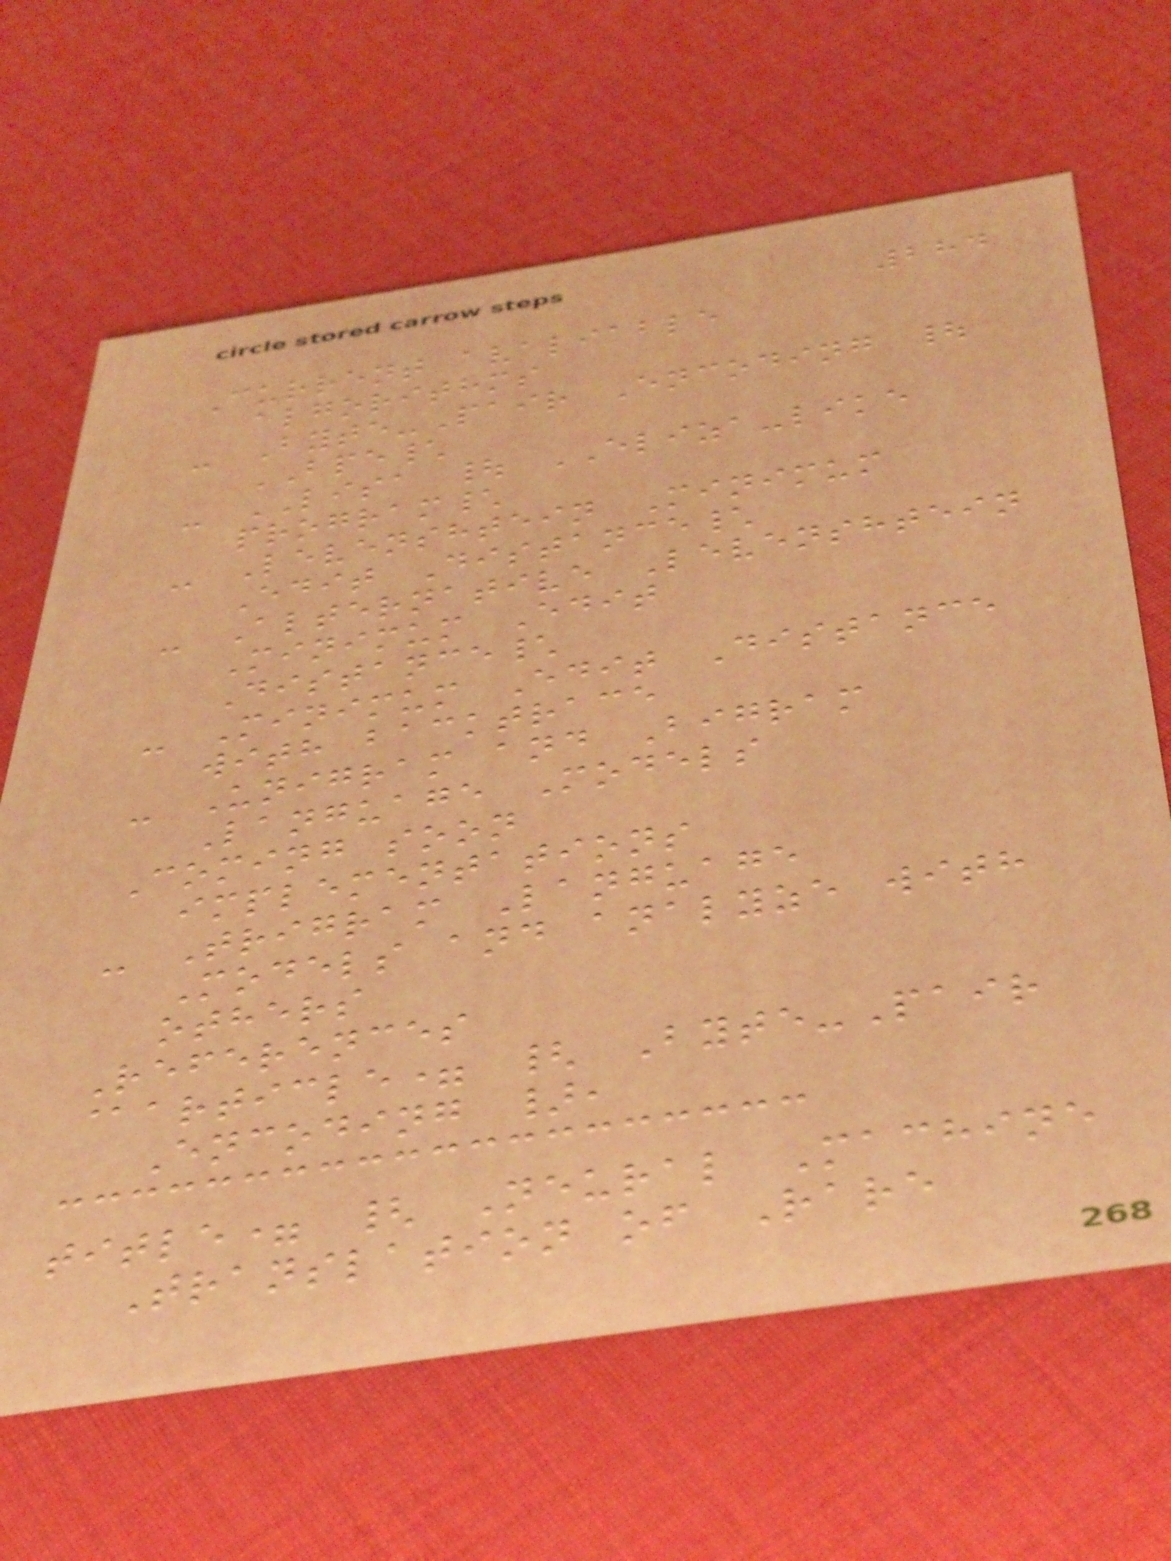284
Current avaliable
algorithms
- Byte-Pair Encoding |
BPE\
- LISA | ELIZA-like
program\
- Levenshtein Minimum
Edit Distance\
- Alternative Levenshtein
Minimum Edit
Distance\
- Minimum Edit Distance
with backtrace
- Unigram and Bigram
Language Models
Coming soon
implementations
- Trigram Language
Models and analyze with
others
References
@article= { Byte-Pair
Encoding },
title= { Neural Machine
Translation of Rare
